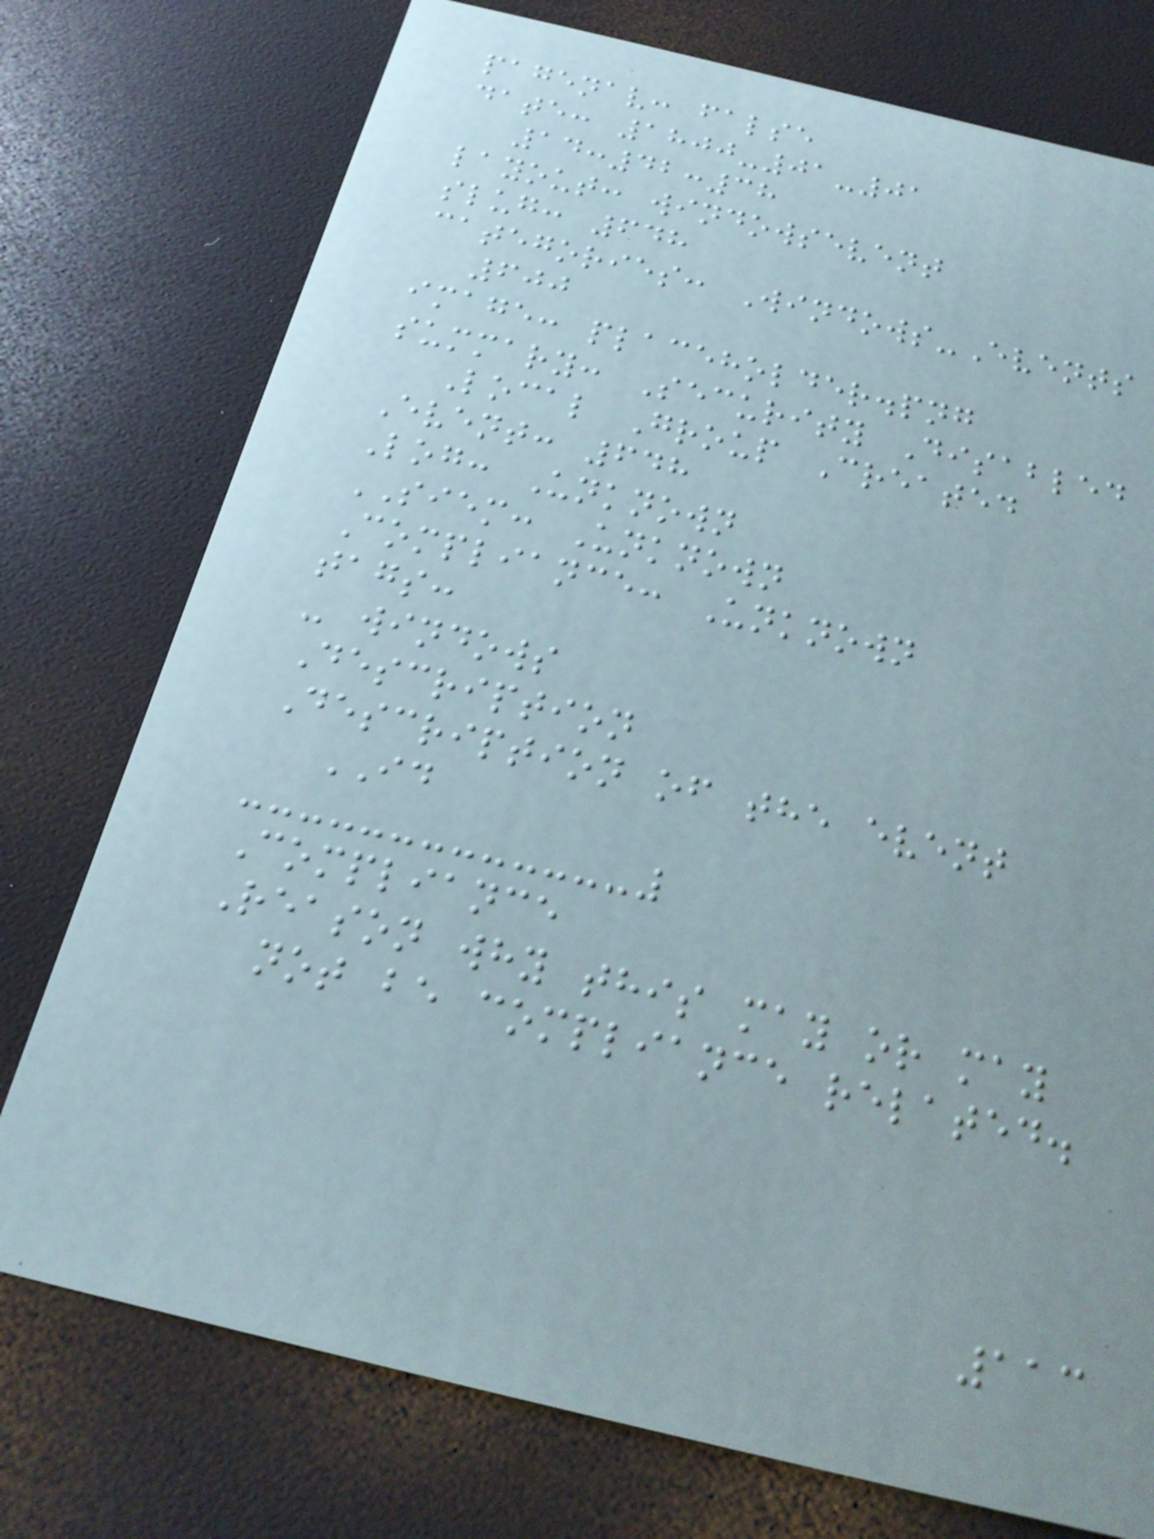pagenav: false
date: 1800-01-01
14:42:38
layout: windowsevent
slug: 648
categories: Windows-Events
600
image: placeholder.png
summary: Security Disabled
Local Group Created
Event: 648
Log: Unknown
SIEM: Unknown
Compliance: Unknown
tags:
- windows
Description
Description of the event
ID
Compliance
Reason why this may or may
not be compliance related.
113
